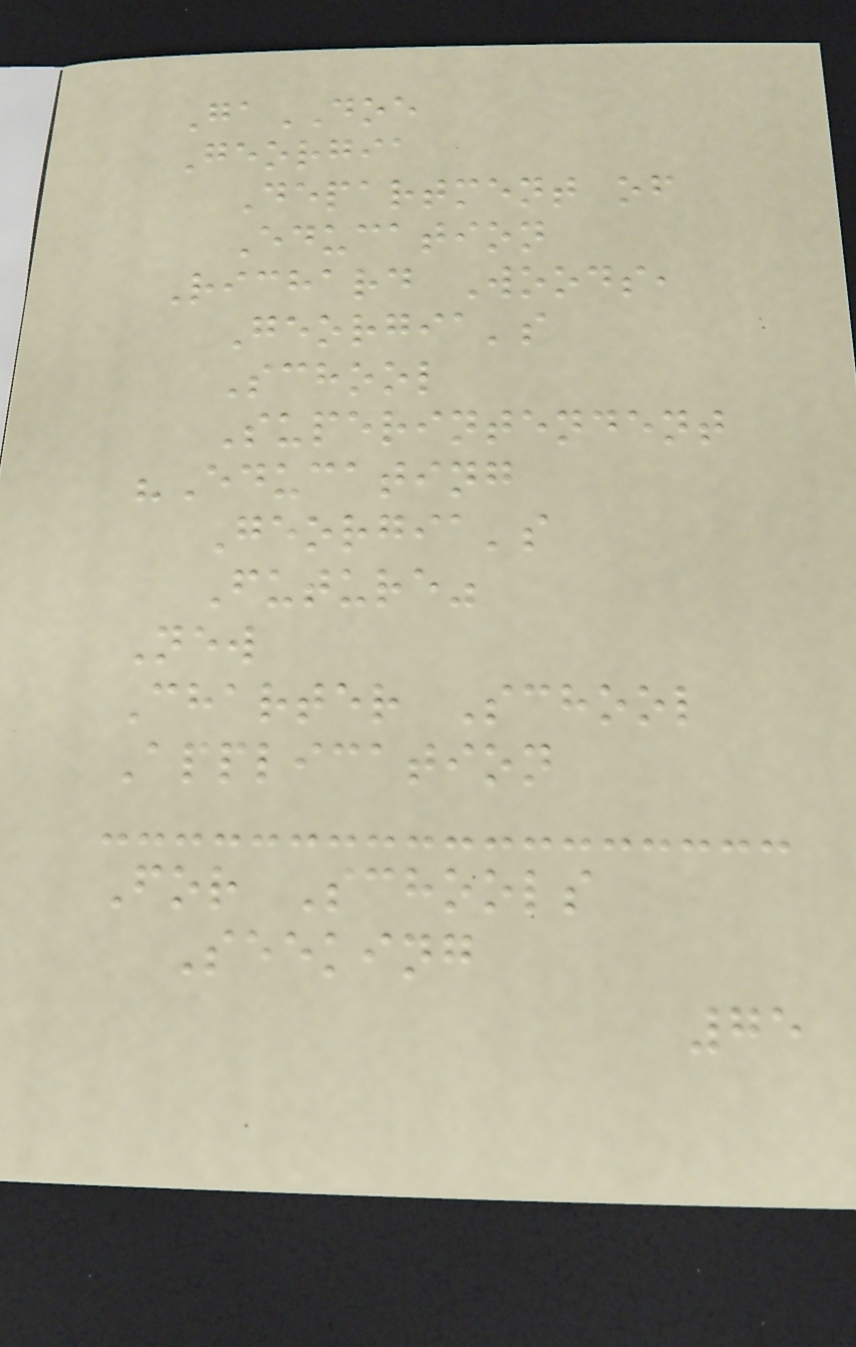GaDOE
Georgia
Department of
Education
Richard Woods,
Georgia's
School
Superintendent
"Educating
Georgia's
Future"
New
Charter School
Application
For Schools
Seeking
75
